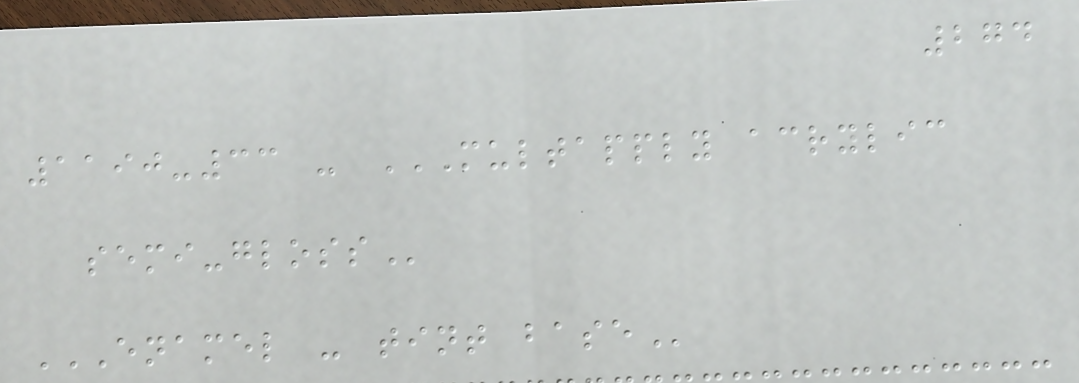274
1190-33 - MULTAPPLY ACRYLIC
SEMI-GLOSS
ENAMEL - TINT BASE
